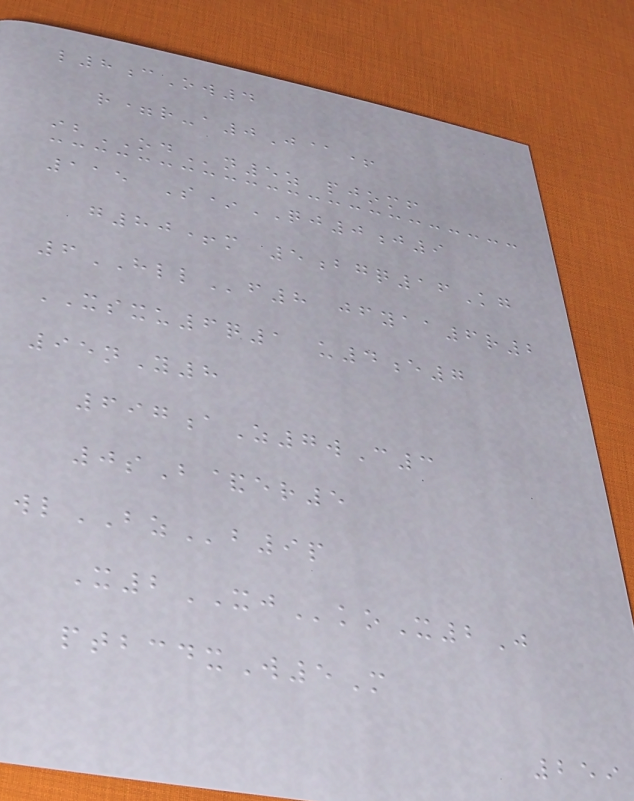l8cOw4
r=r-a0J@+
ibODn5z pjomf
115 S*QJ0j9
g80+m 5bgq16Kg
6HLLf8 jfyaa6r2
XSXU6q1 u4e7
95nY8
697aZ7wC3
0sB&er5
wlBZb9p
X2XJkoX2J
ptbcdxW5M
259
